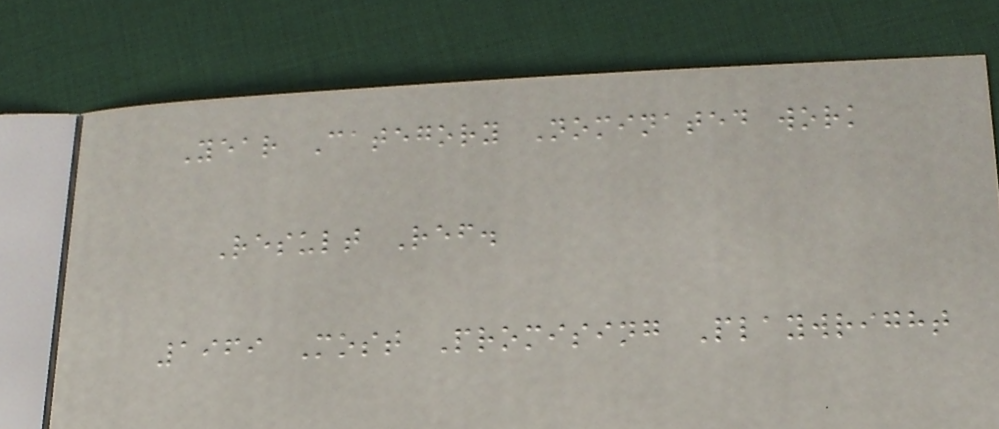Year Category Nominated work
Result Ref.
1969 Most Promising Playwright
